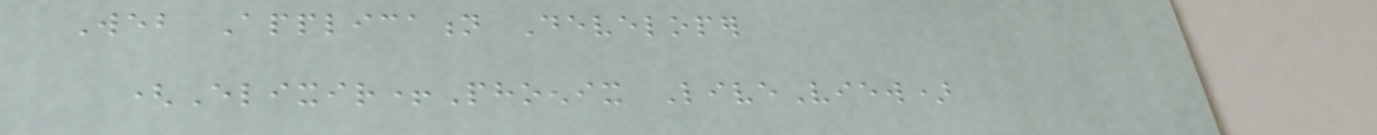Web Application Developer
(Elixir+Phoenix LiveView)
